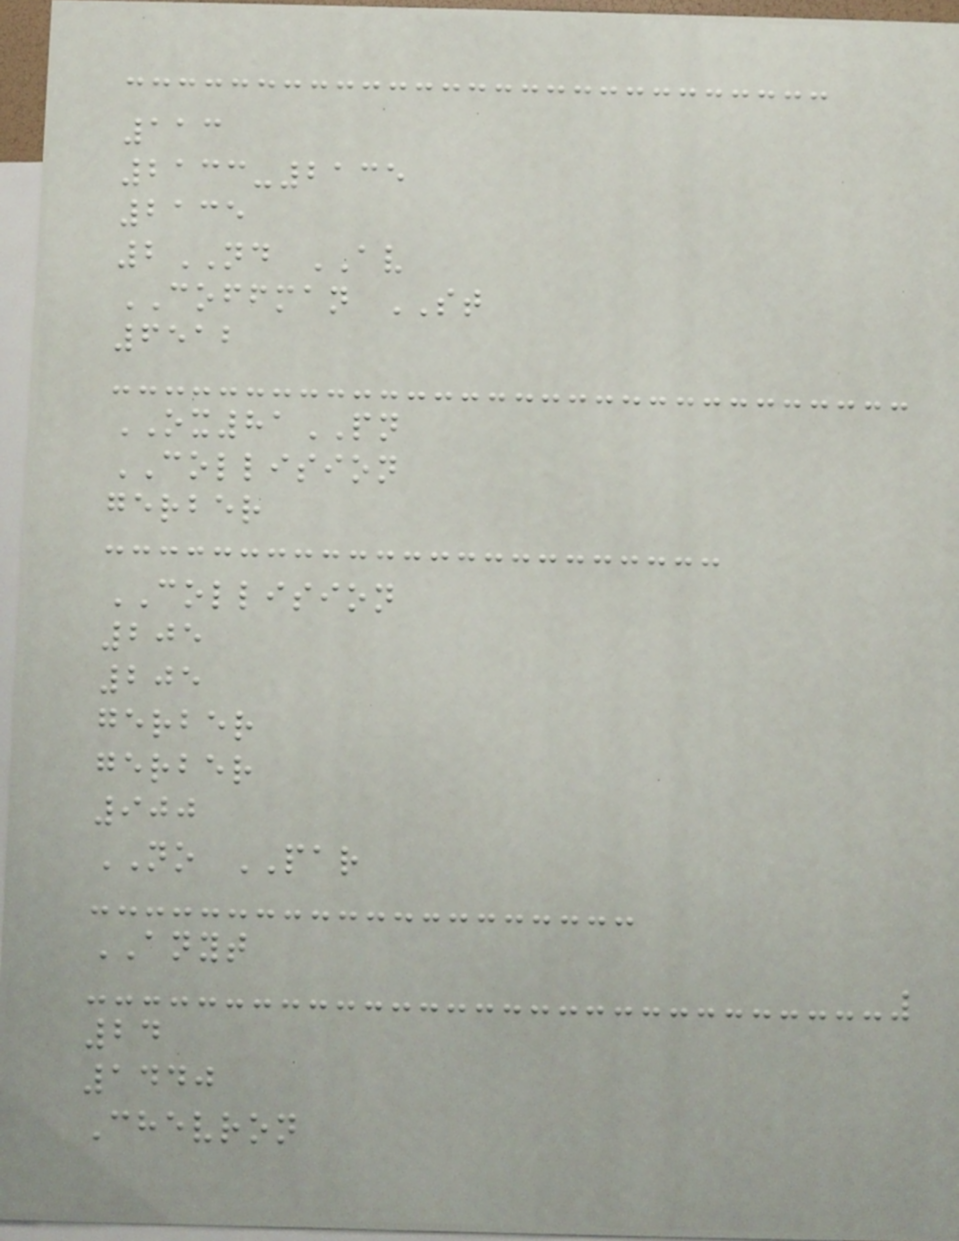113
2133-2135
2135
2ND AV
COFFMAN ST
6512
OX81PN
COLLISION
gerber
COLLISION
205
205
gerber
gerber
900
NO PAR
ANYT
24
1440
Chevron
